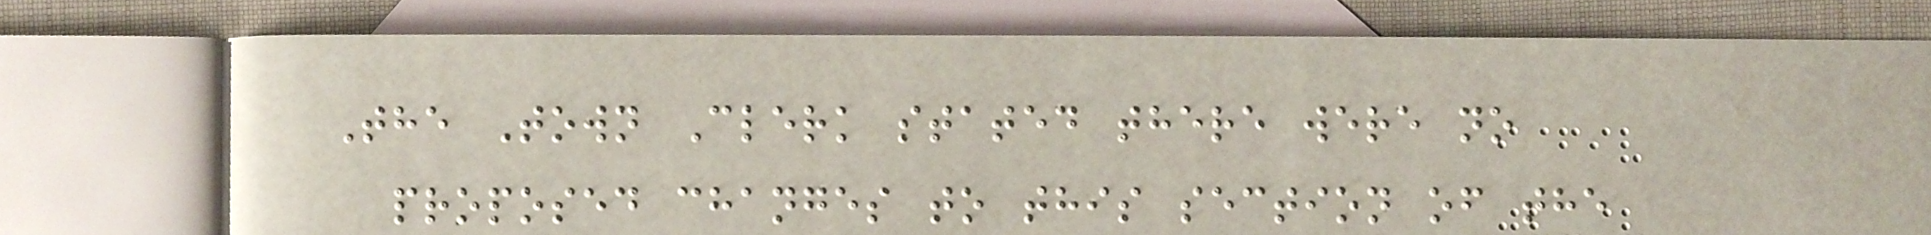The Town Clerk stated there were no
proposed changes to this section of the
